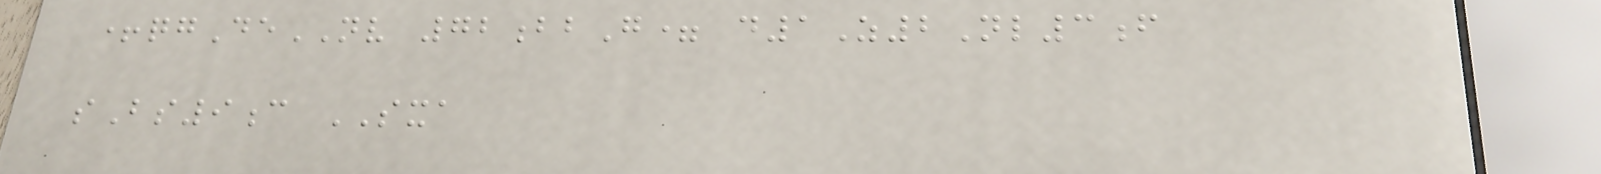+qgDeNV 72bbG= d1Z2Nl3f
sBs9c SXA
